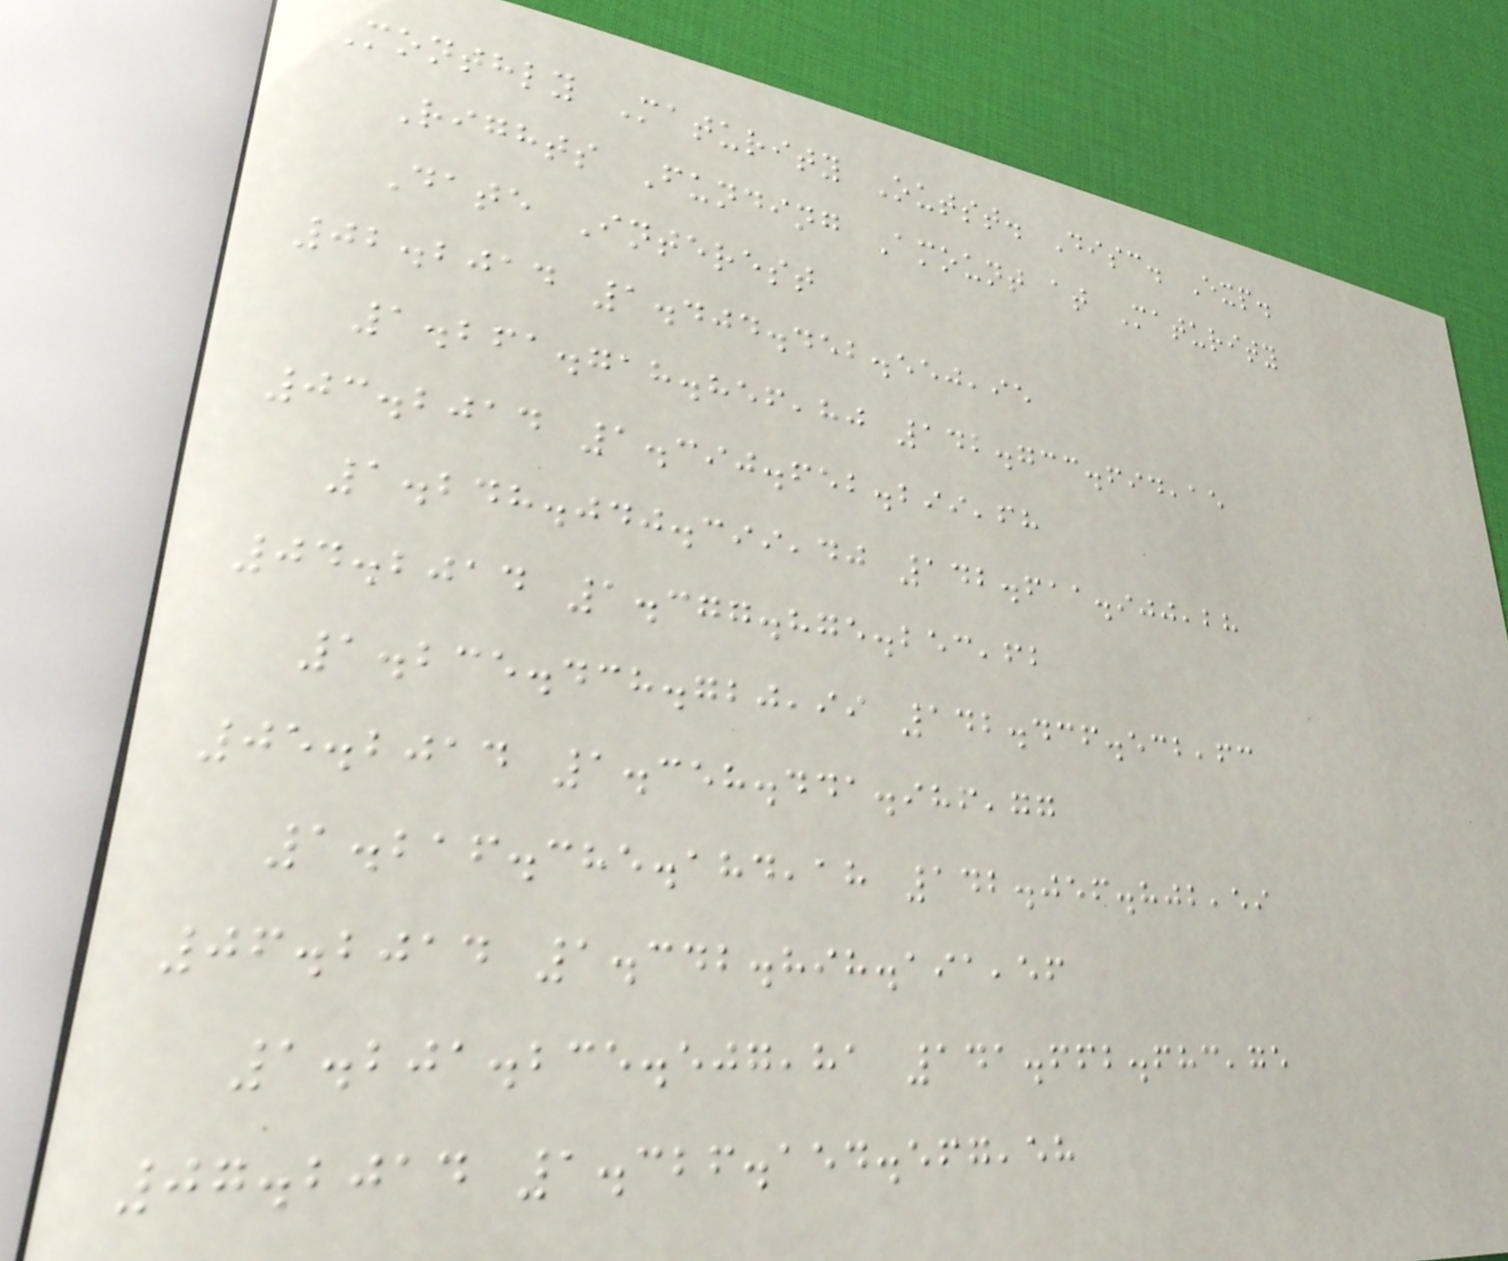Monthly Maturity Outst. Disc. Exp.
Rights Funding Amount at Maturity
Date Interest
02.2014 1.404.452.550,95
1.261.718.856,80 142.733.694,15
03.2014 1.390.652.299,68
1.248.040.399,40 142.611.900,28
04.2014 1.377.875.253,62
1.235.438.720,99 142.436.532,63
05.2014 1.358.441.986,77
1.216.385.184,18 142.056.802,59
06.2014 1.342.898.191,56
1.201.235.507,81 141.662.683,75
07.2014 1.326.154.567,58
